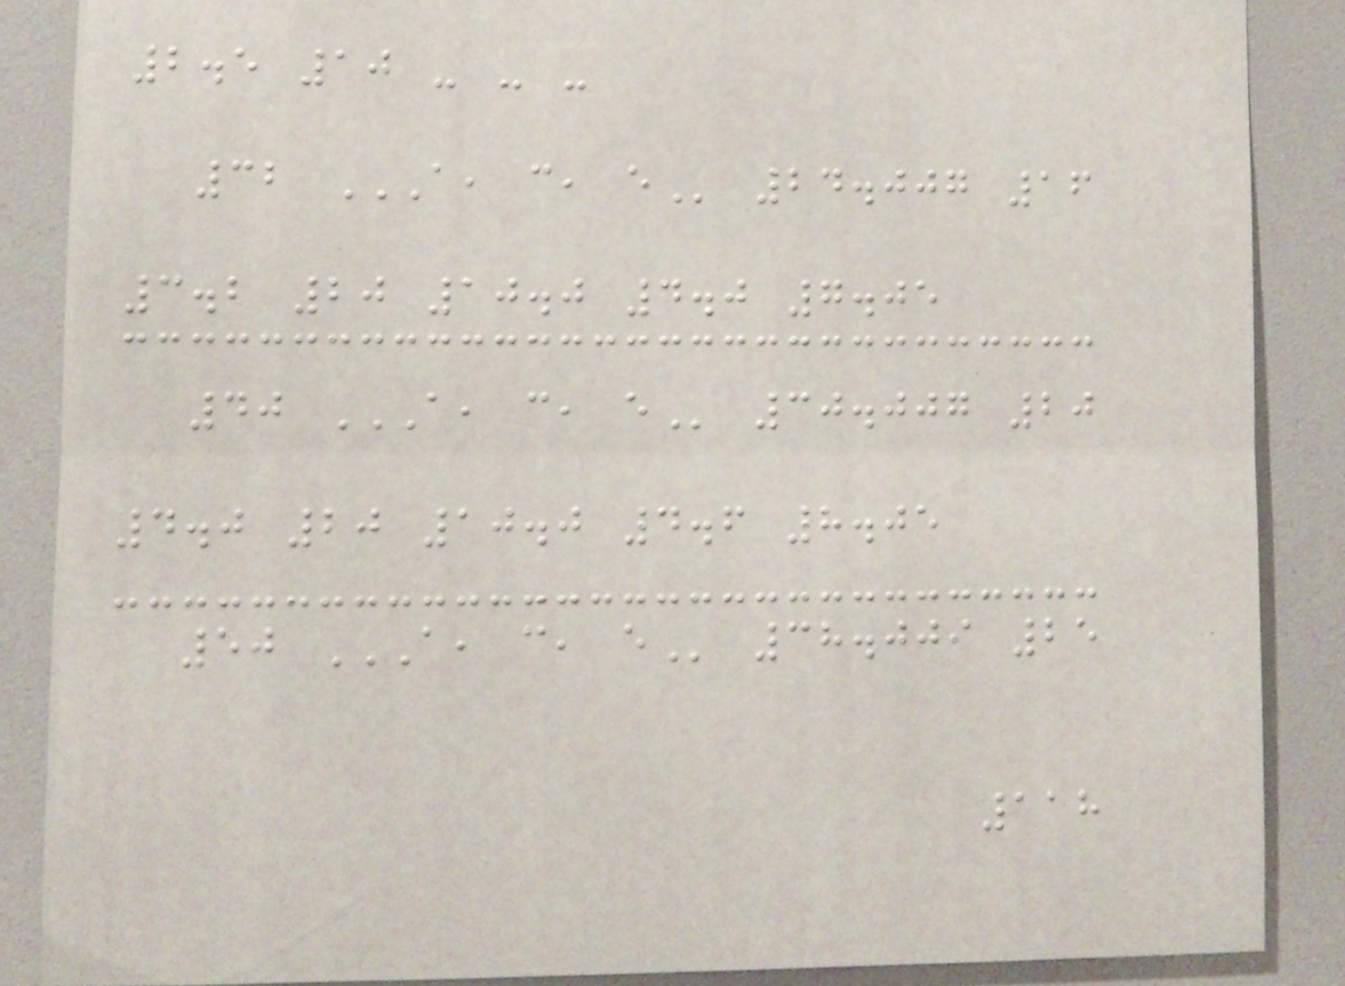2.5 10 - - -
32 A, C, E 24.007 16
3.2 20 10.0 4.0 7.05
40 A, C, E 30.007 20
4.0 20 10.0 4.6 8.05
50 A, C, E 38.009 25
118
